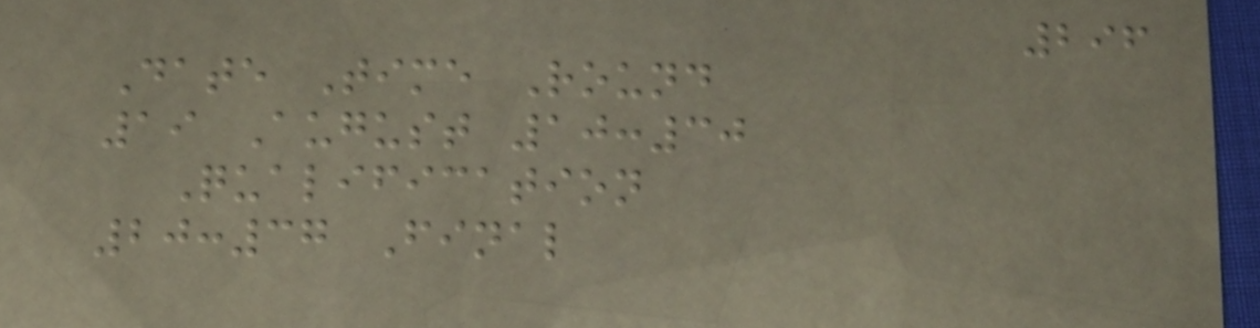296
Date Time Round
19 August 10:30
Qualification
20:37 Final
